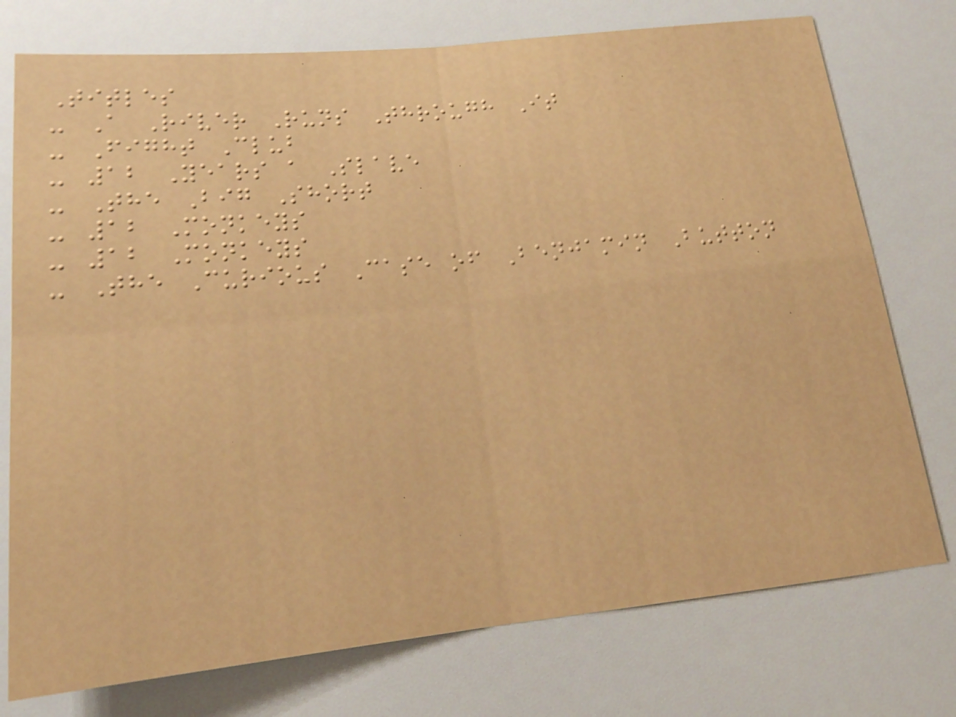Titles
- A River Runs Through It
- Fight Club
- 12 Years a Slave
- The Big Short
- 12 Monkeys
- 12 Monkeys
- The Curious Case of Benjamin Button
